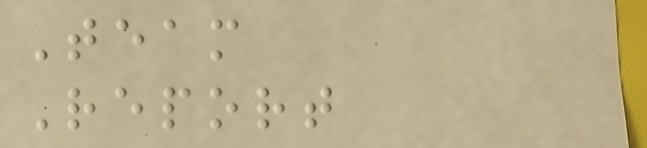Team
Report
